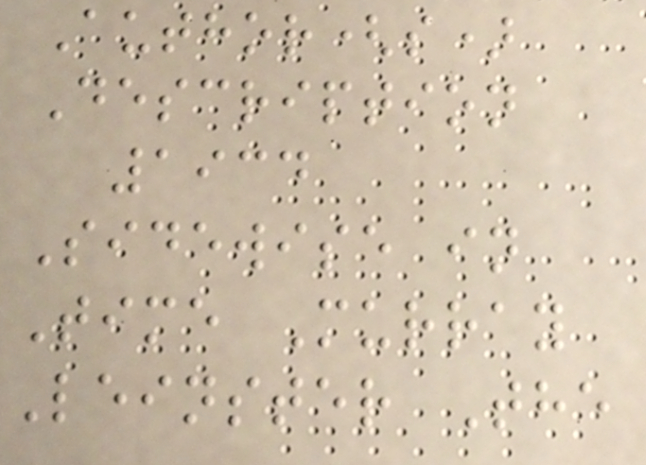Author(s)
Description
1934
Sidewise in
Time Murray
Leinster The
